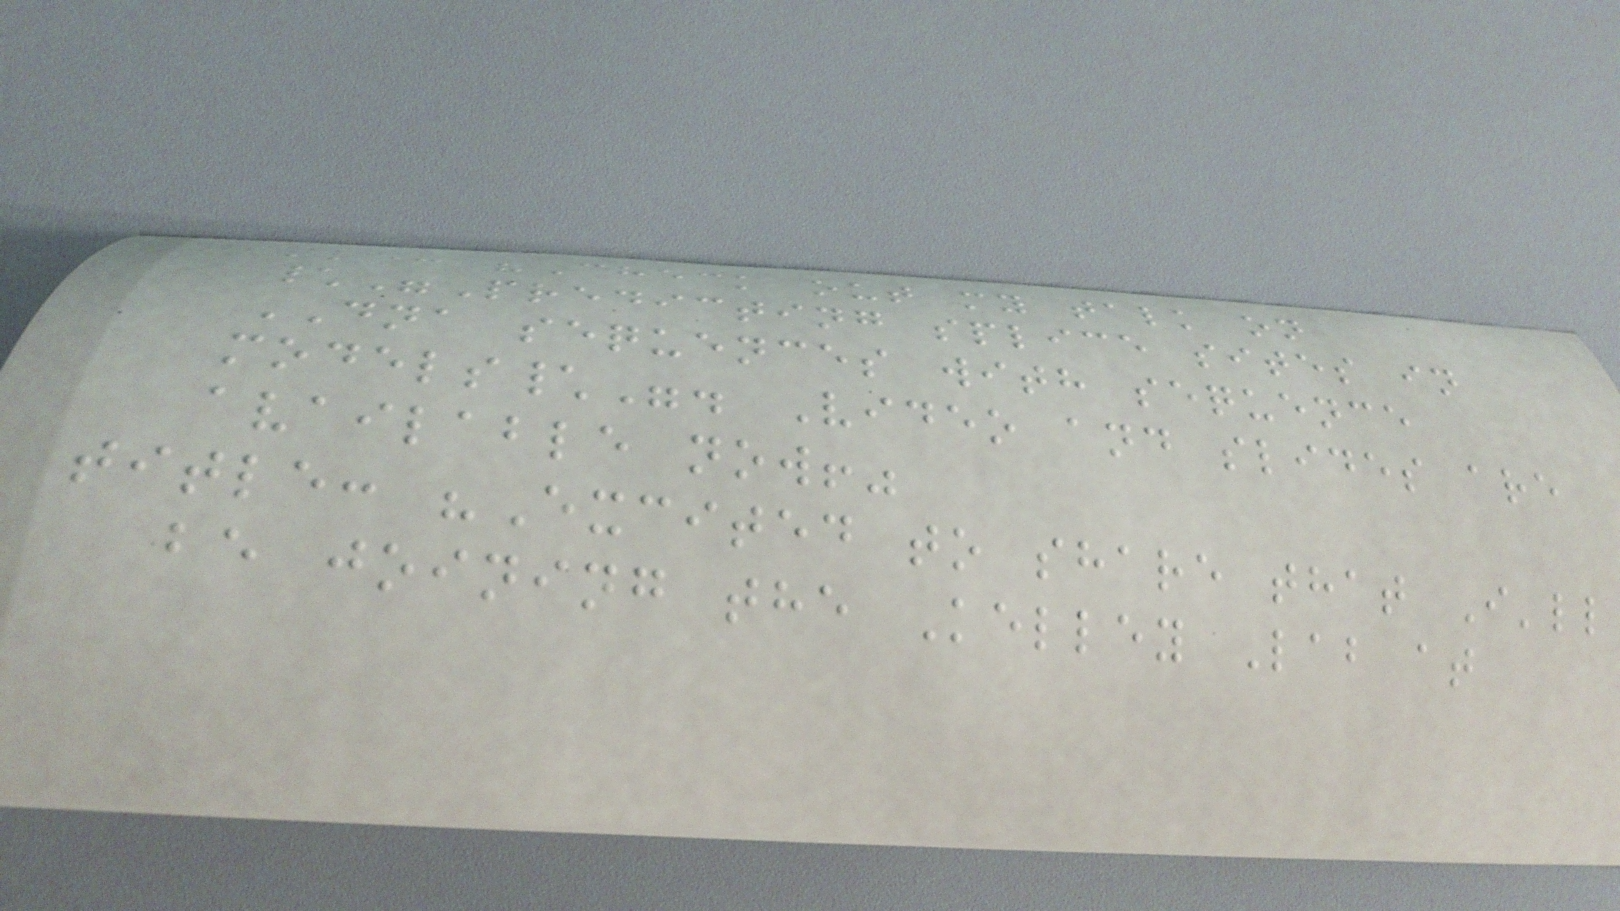title: "Check out my talk on
\"Predicting splice sites in
DNA sequences with sequence
models\". Video and slides are
available now!"
title: "Excited to share that I'll
be joining the Kelley Lab at
